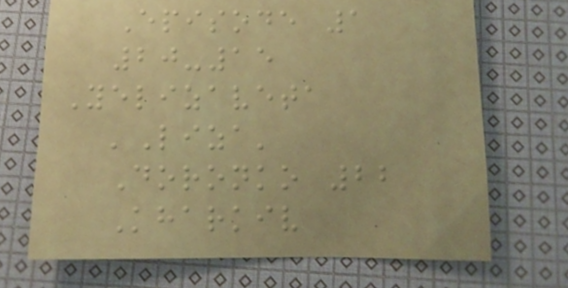Episode 1
20-15
Yelizaveta
'Liza'
Doronko 22
Kharkiv
